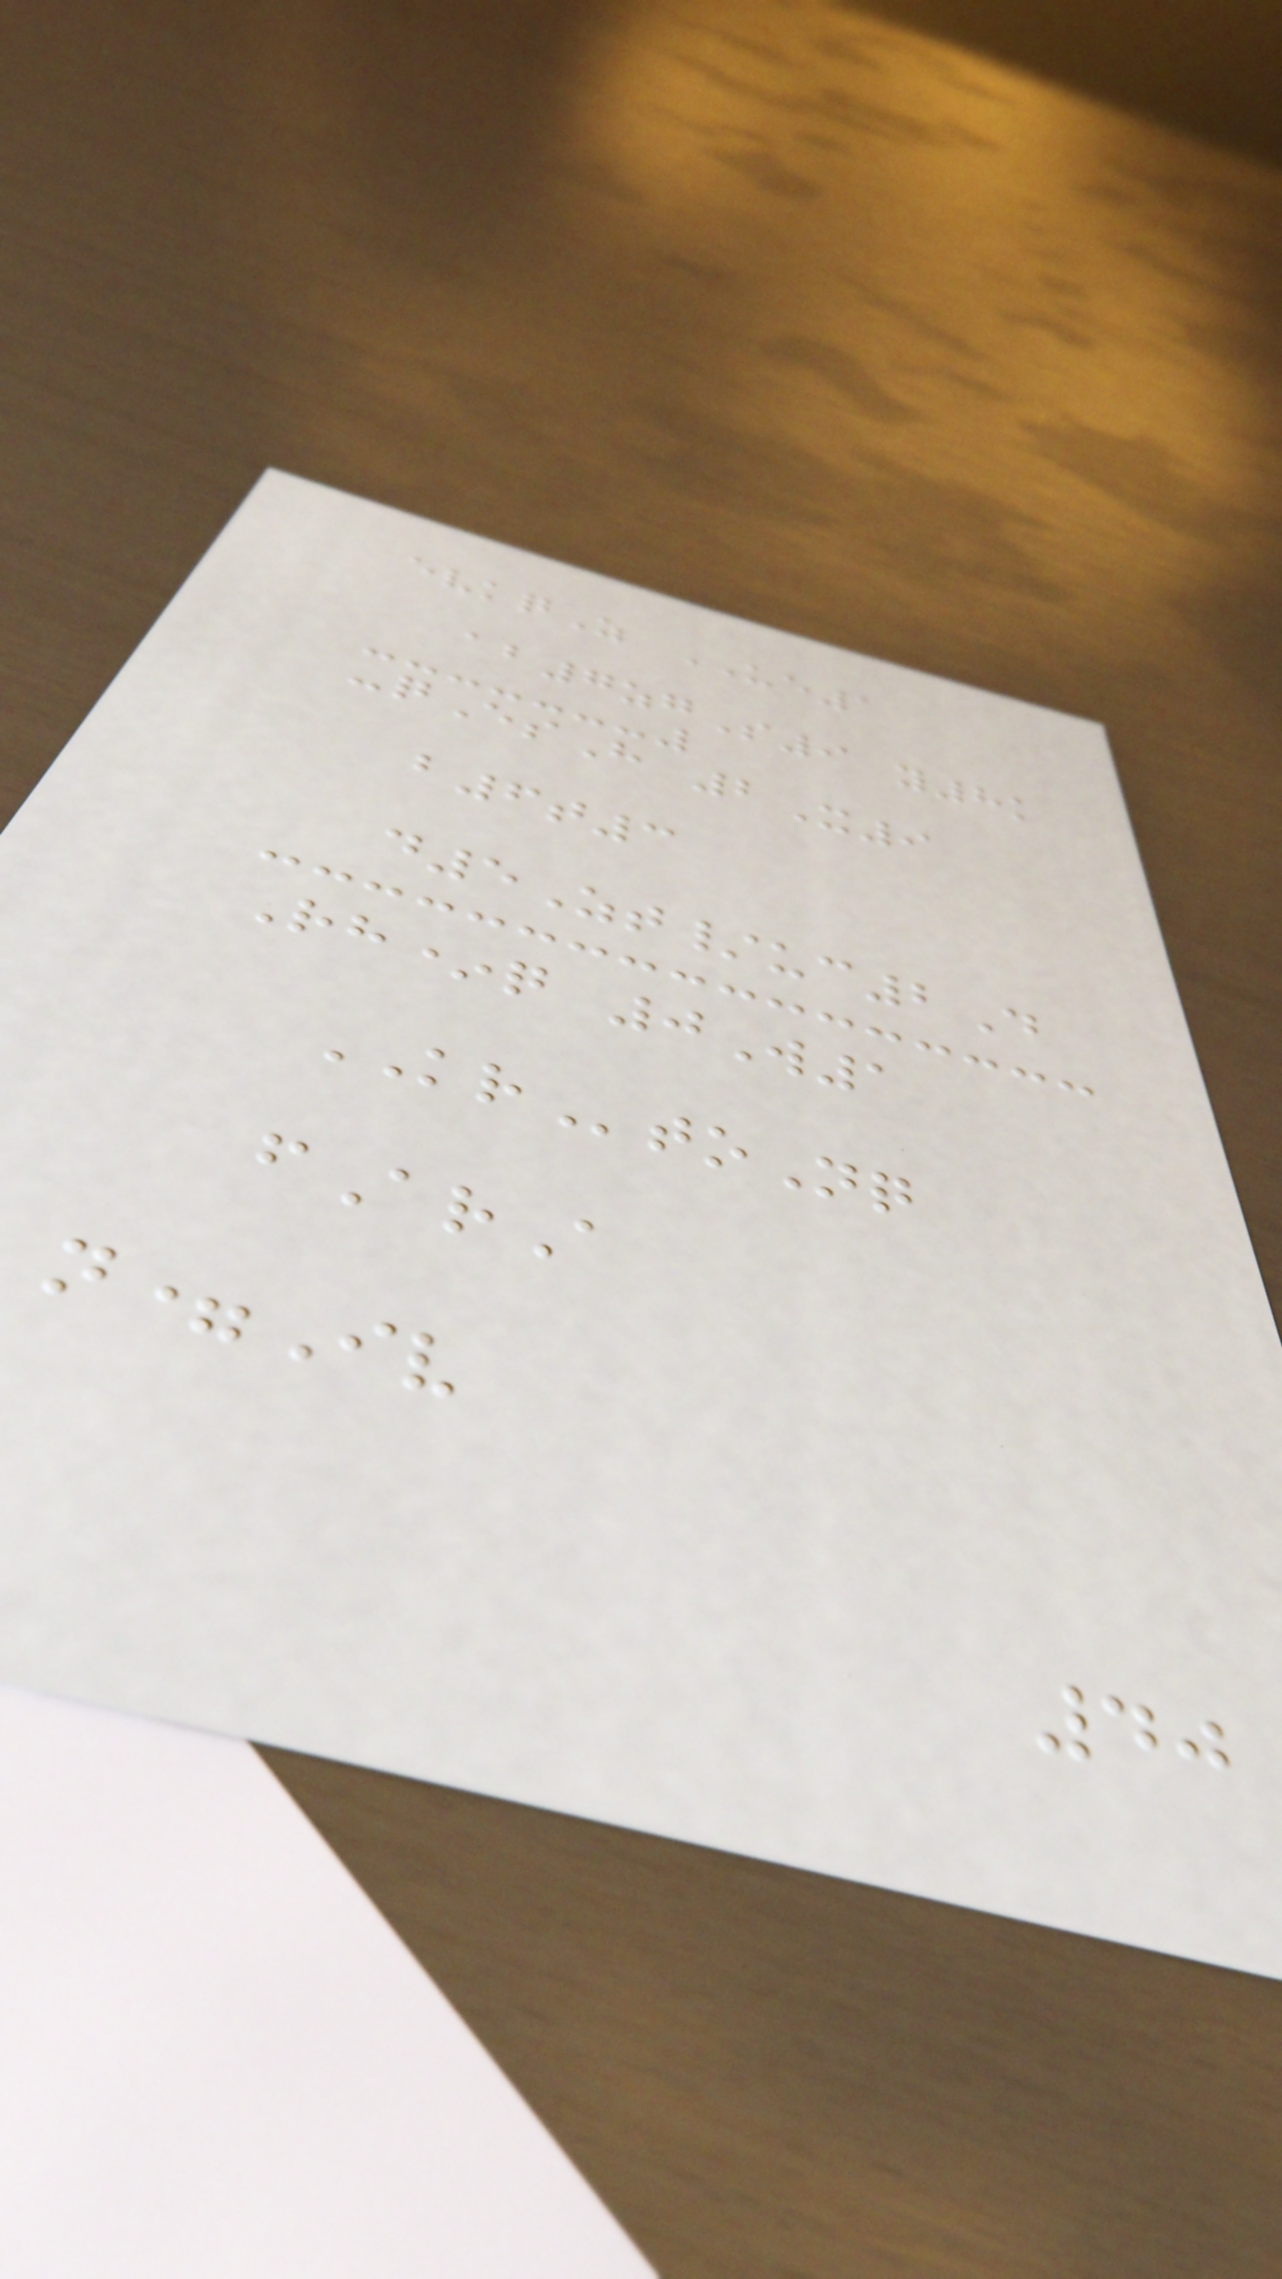evkqZ UE1
ab7zgS9 y8k
-qEsH 2X9
b6t3
d5Zt/uc2D
Rh*q 0W1
KRtoNq
fArA
n=Iv
40
